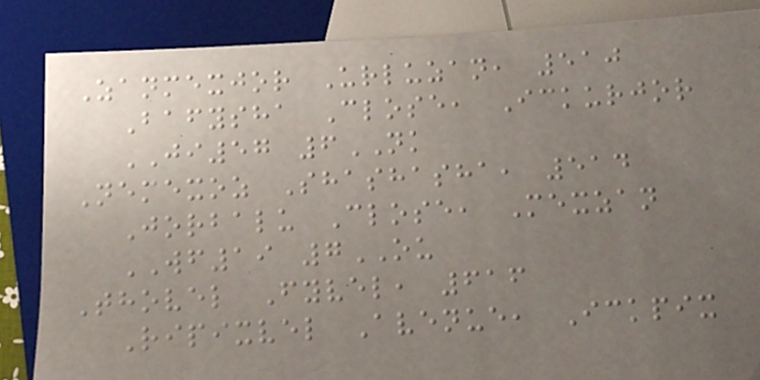Zanmexjor Urluzan, 510
Bafysha Close, Ickurjor
JI57 6NK
Nemexoz Shashasha, 514
Jorbalu Close, Mexzan
WF19 7OU
Thovel Fyvel, 616
Ripixvel Avenue, Ickpix
